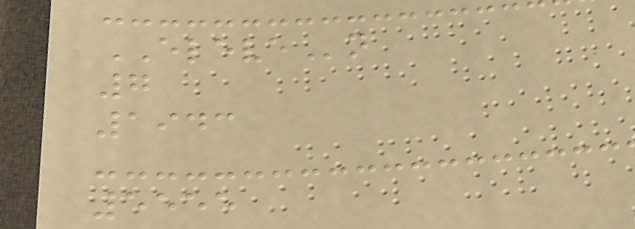ELEVEn
7
1943
5555
